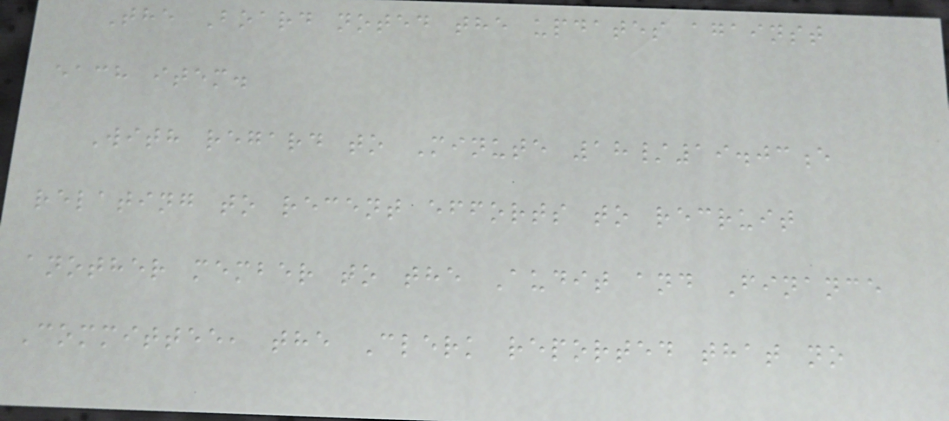The Board noted the updates against
each item.
With regard to Minute 18/19.03e
relating to recent efforts to recruit
another member to the Audit and Finance
Committee, the Clerk reported that no
